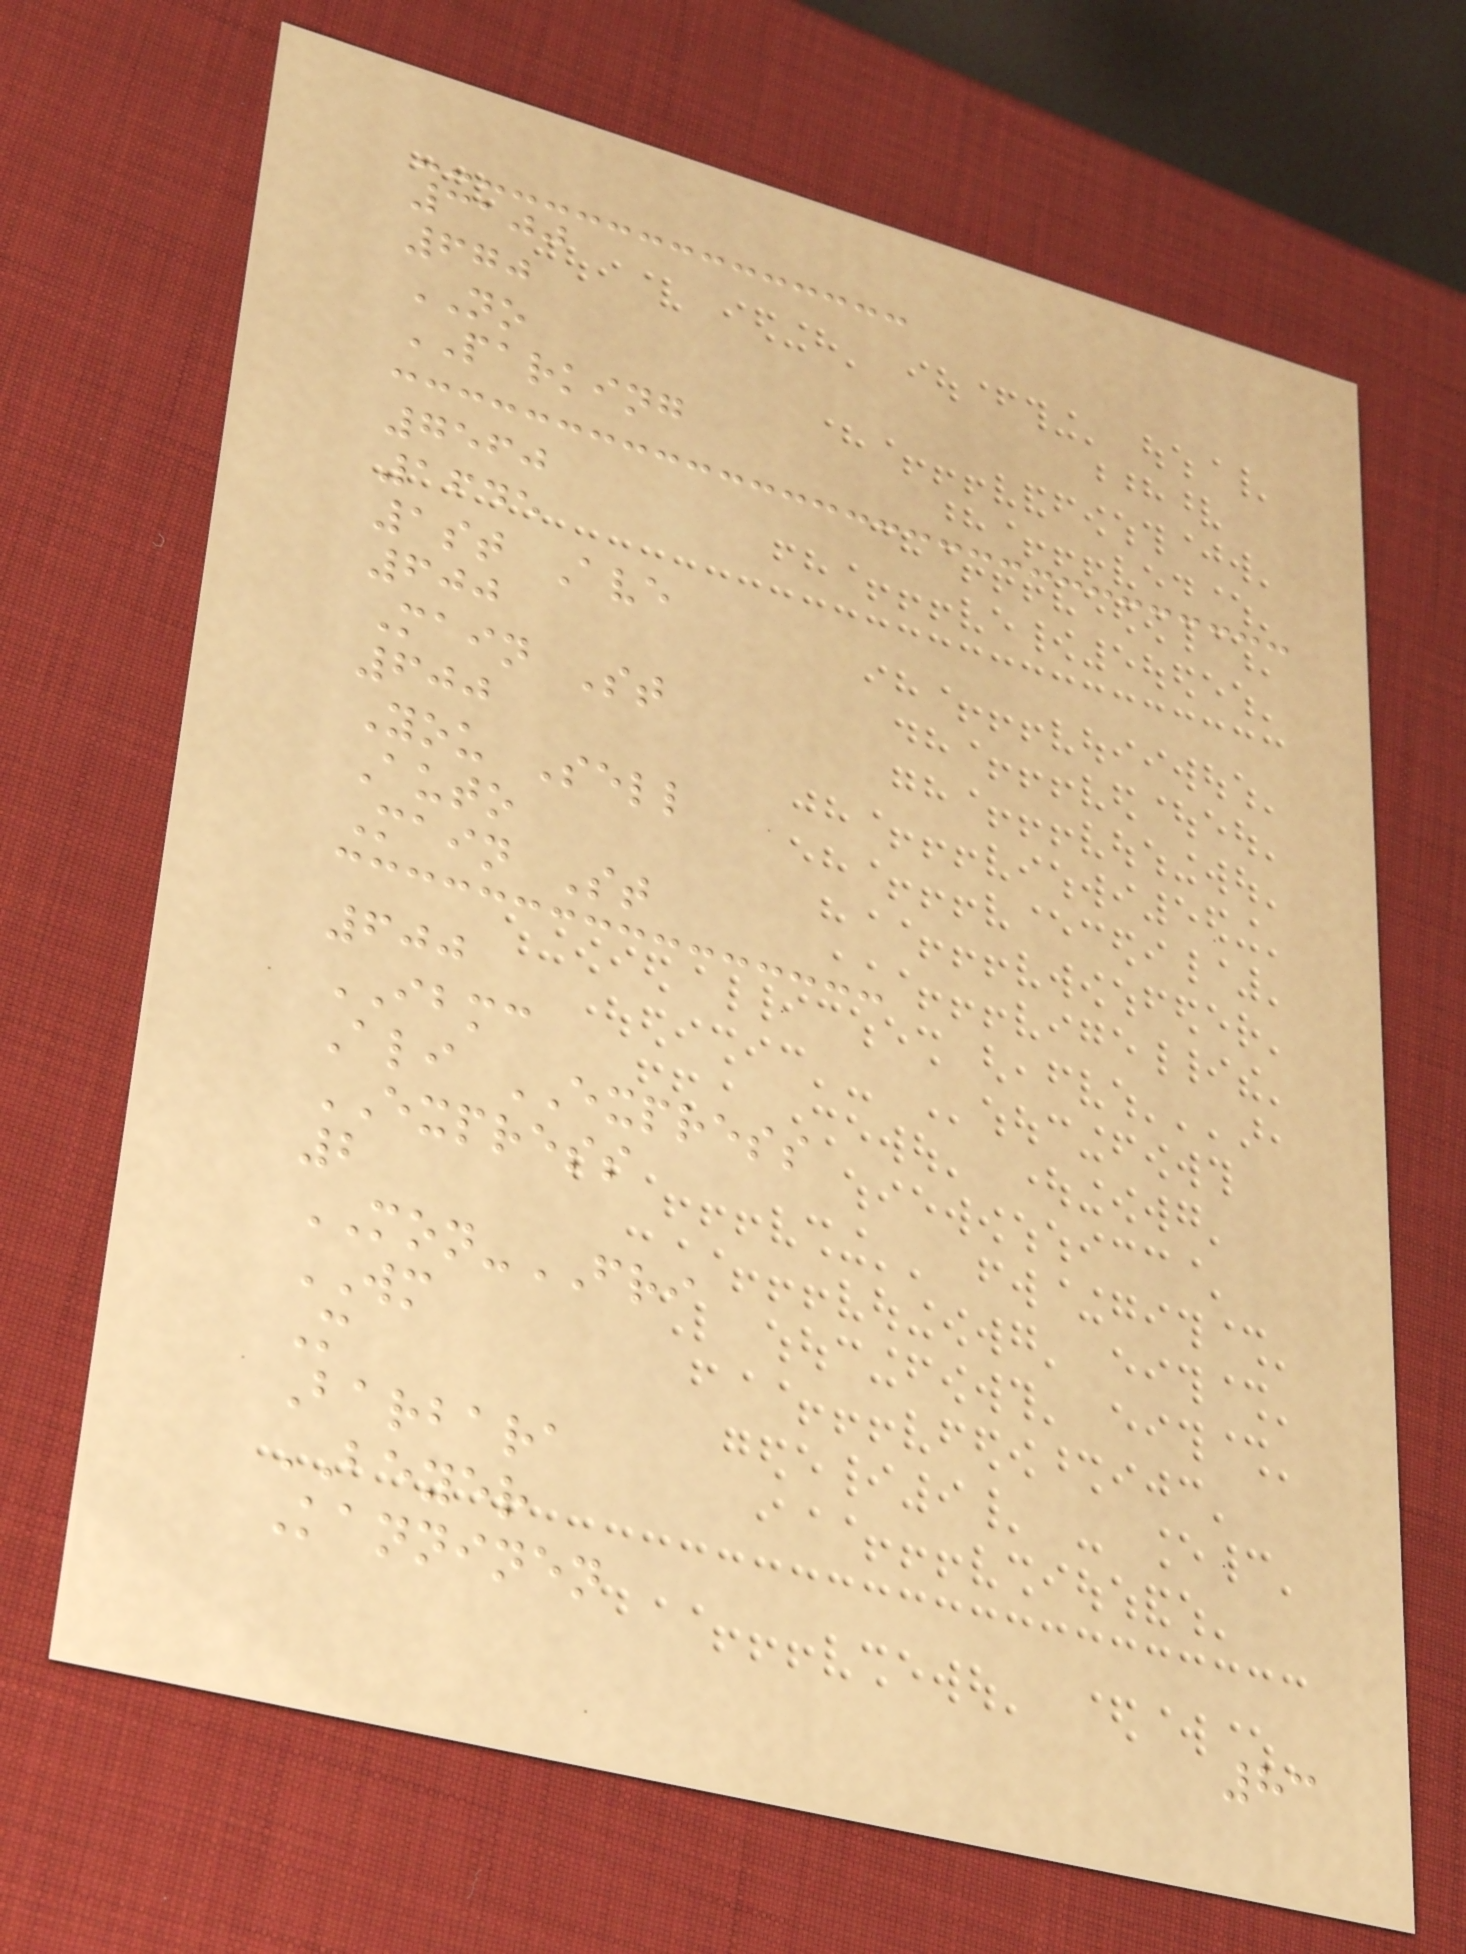3100
670
NO
PARKING
7560
1645
1st Ave
600
Main St
600
You Sell
Auto
Main St
600
IBMC
Ali EXPRESS
EXPRESS
2
MON-FRI
WM
M
Barbara
BEYER
Kanninen
83
